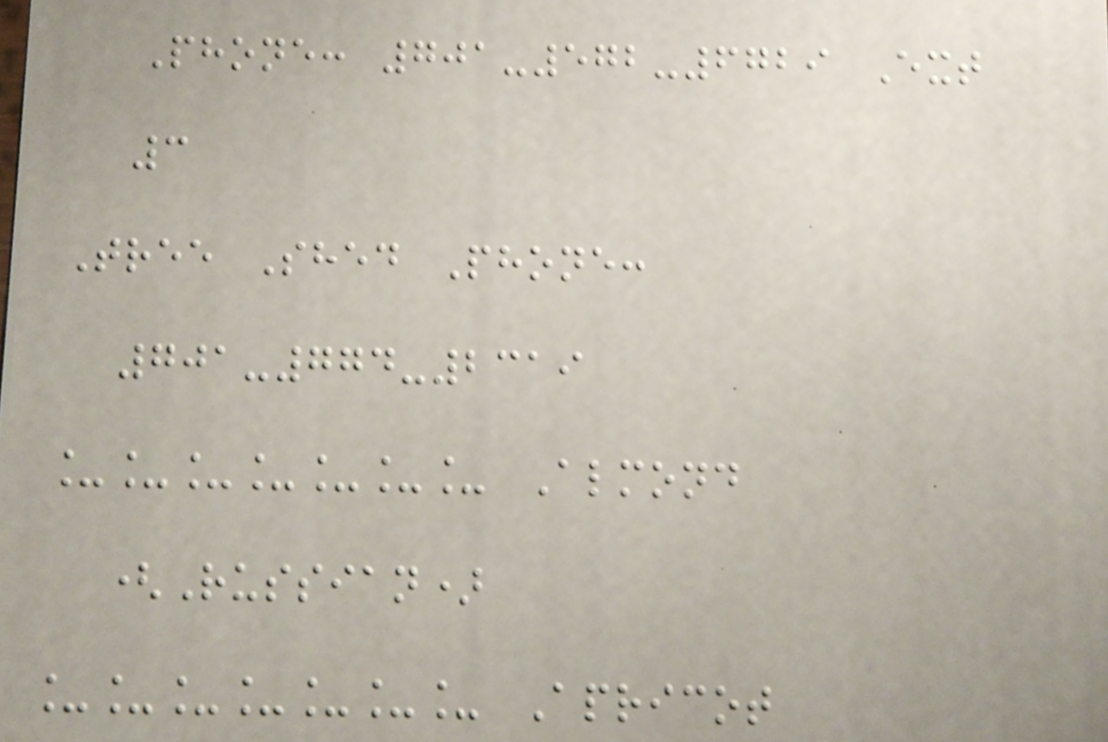Phone: 701-572-6729 Ext
3
Tree Shed Phone:
701-774-2319
_______ Almond
(Russian)
_______ Apricot
